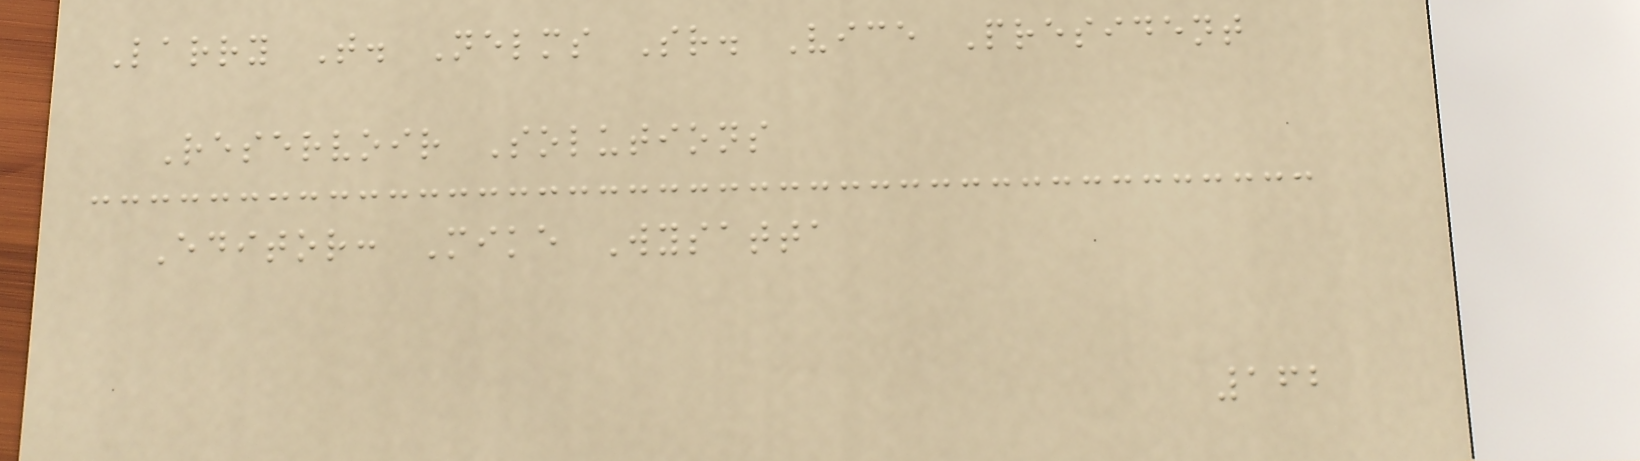Larry T. Nelms Sr. Vice President
Reservoir Solutions
Editor: Mike Wysatta
162
